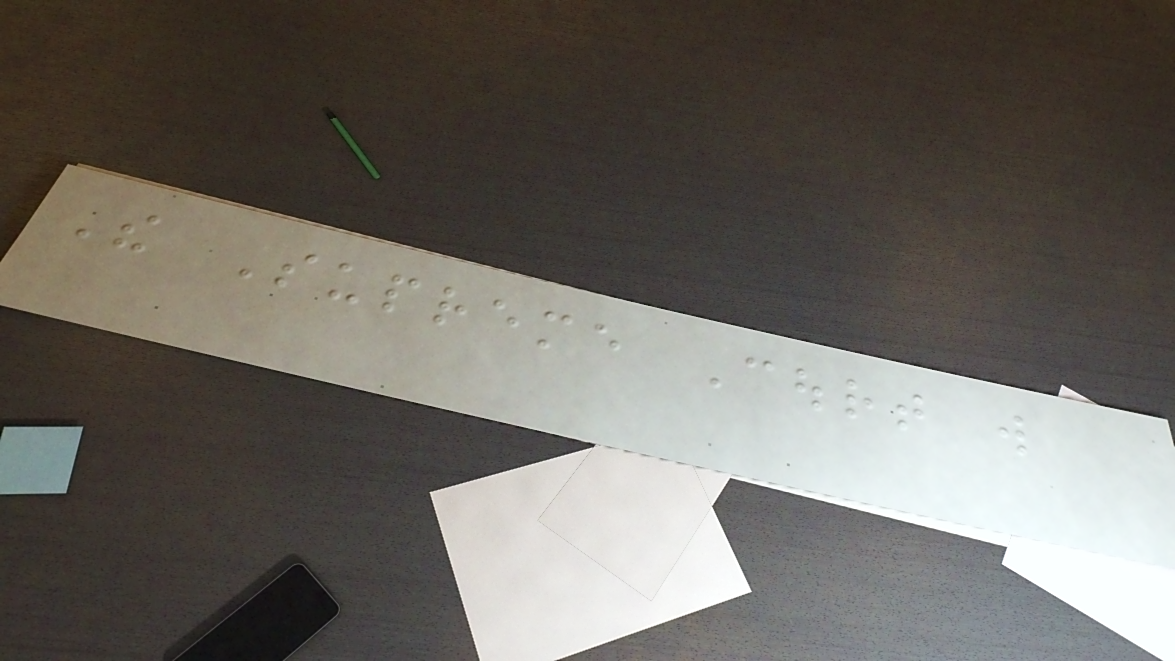The Supreme Court will
